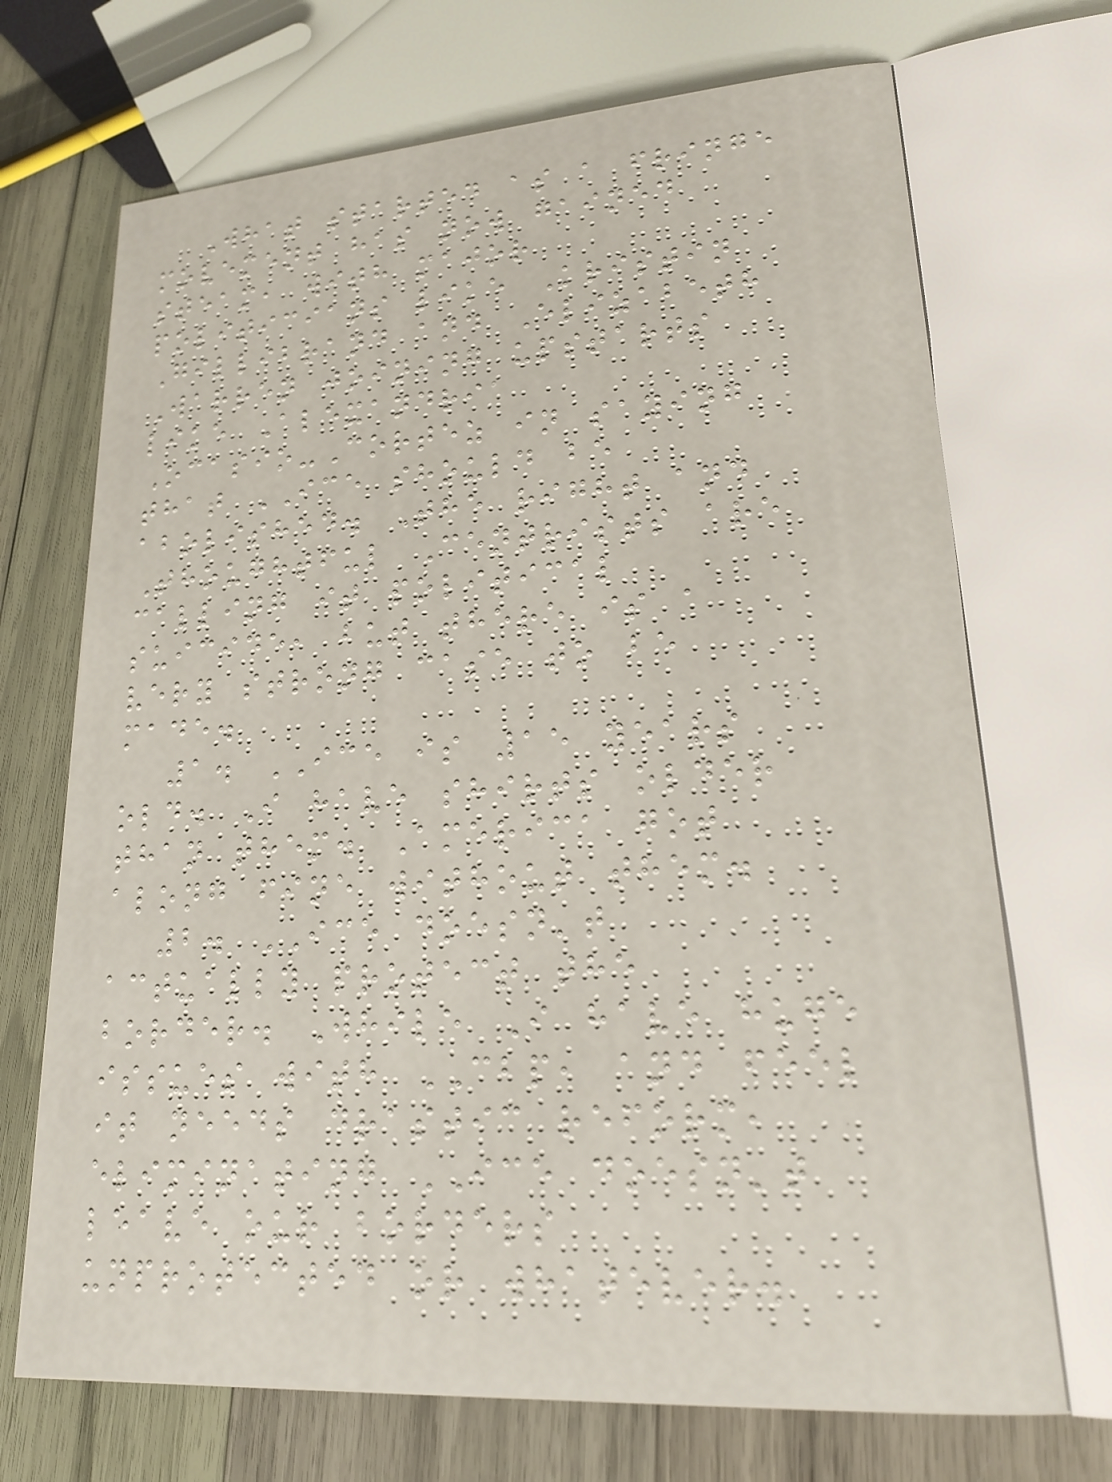What started as a fringe
movement has now gained
steam, with major
politicians like Kristin
Gillibrand and Elizabeth
Warren joining upstarts
like Alexandria
Ocasio-Cortez in saying
that ICE should be
abolished. The right and
Thoughtful Centrists are
calling it political
suicide, but there is a
very strong case to be
made.
1. ICE is 15 years
old. I have shirts older
than them. America got
along fine without them.
2. ICE doesn't
actually protect the
border. While I have huge
issues with CBP, and feel
it needs drastic reform,
eliminating ICE doesn't
leave our borders
unprotected or whatever.
